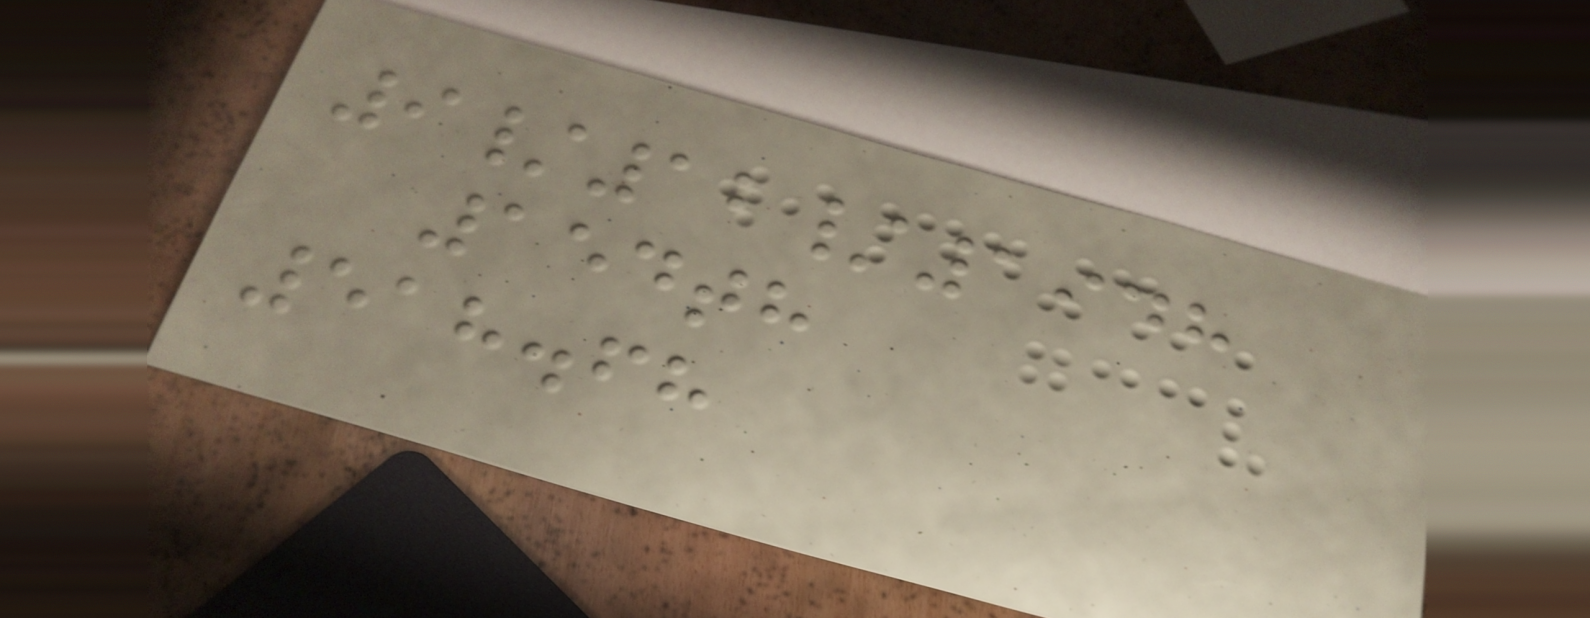9/12/1948
154th
518.68
